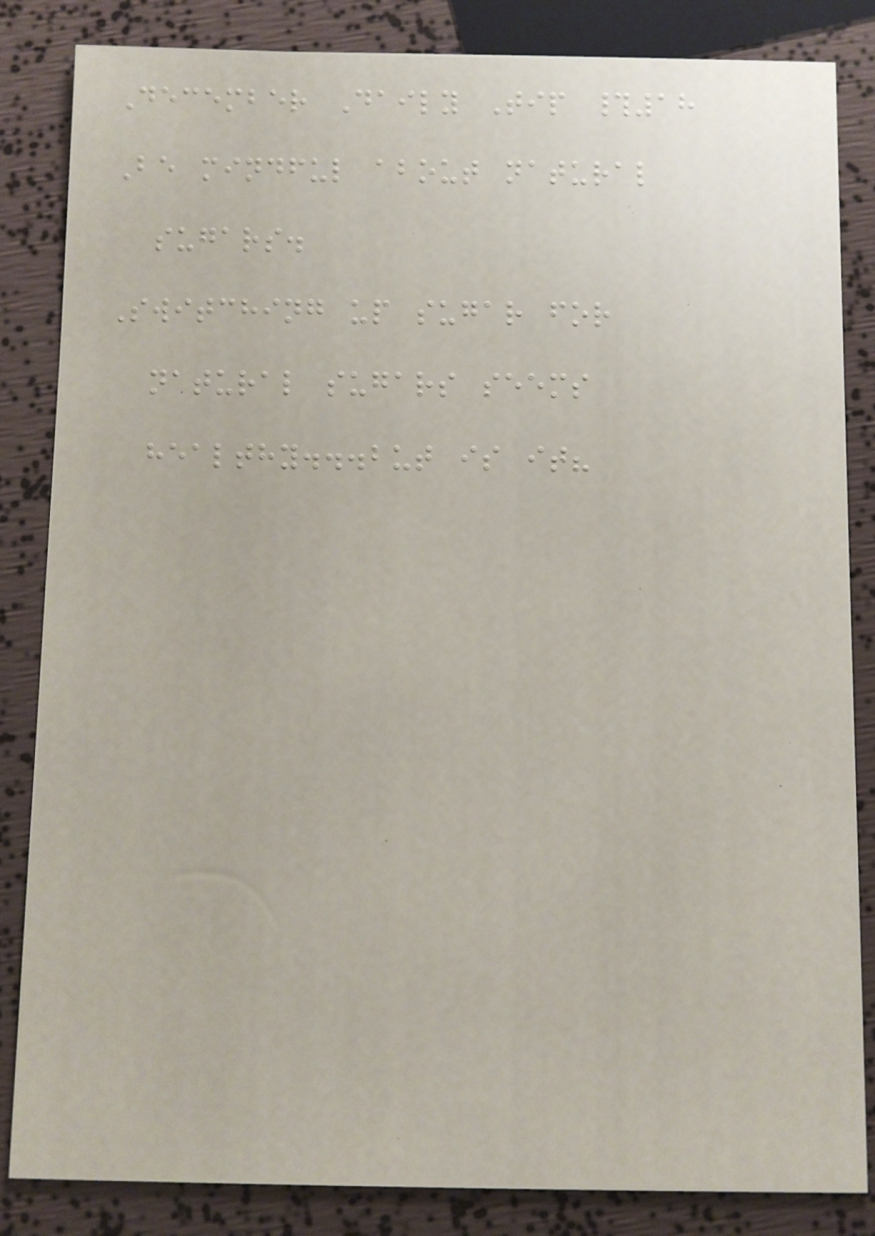December Daily Tip #18
Be mindful about natural
sugars.
Switching up sugar for
natural sugars seems
healthy...but is it?
